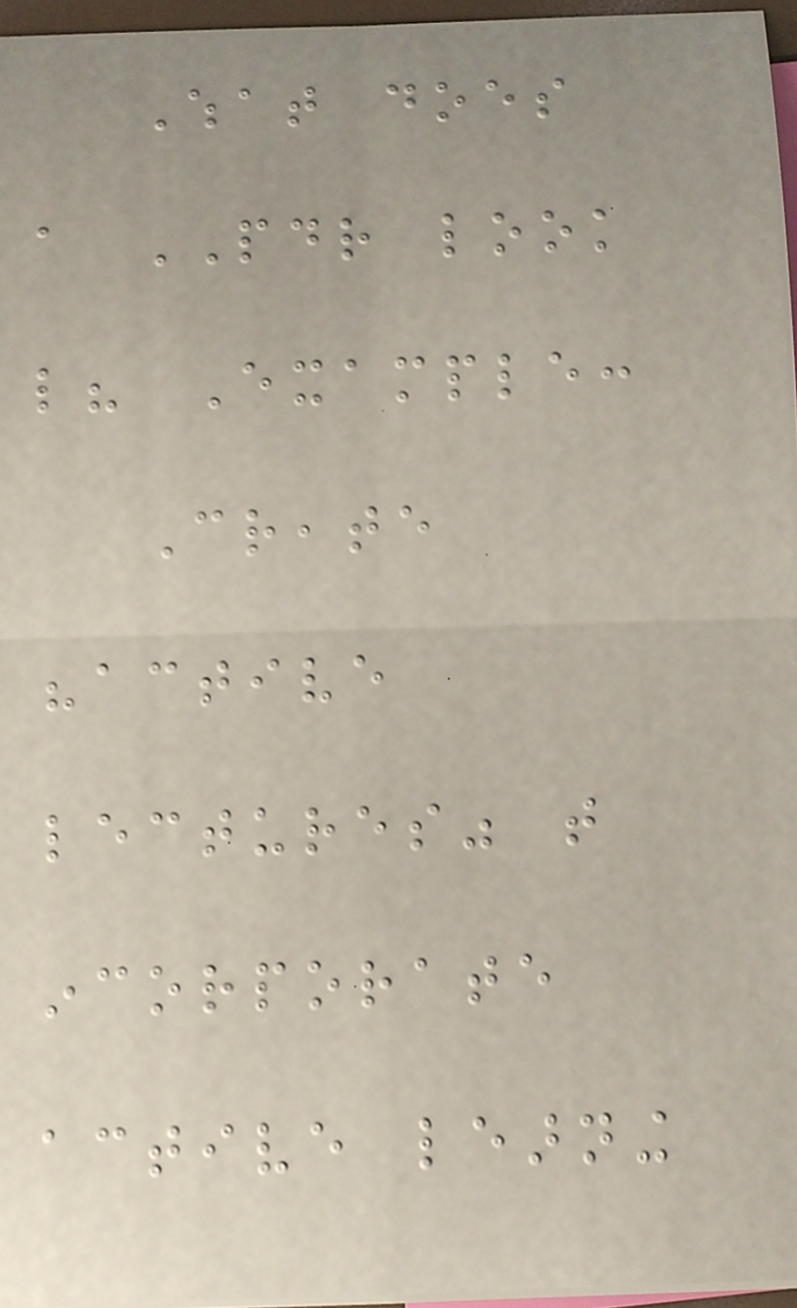What does
a PDR look
like? Example:
Create
"active
lectures" that
incorporate
active learning
